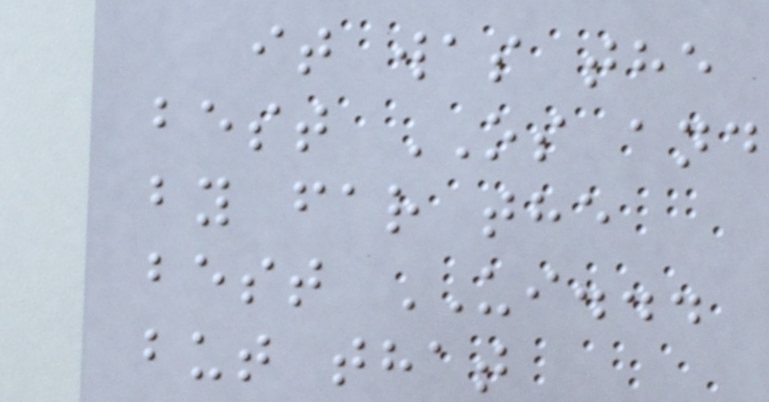it was the
best OS and
by far the
best UI...
but that
